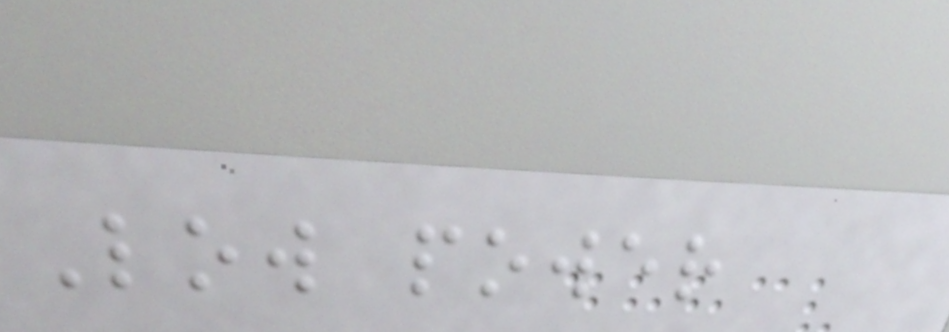Low power
